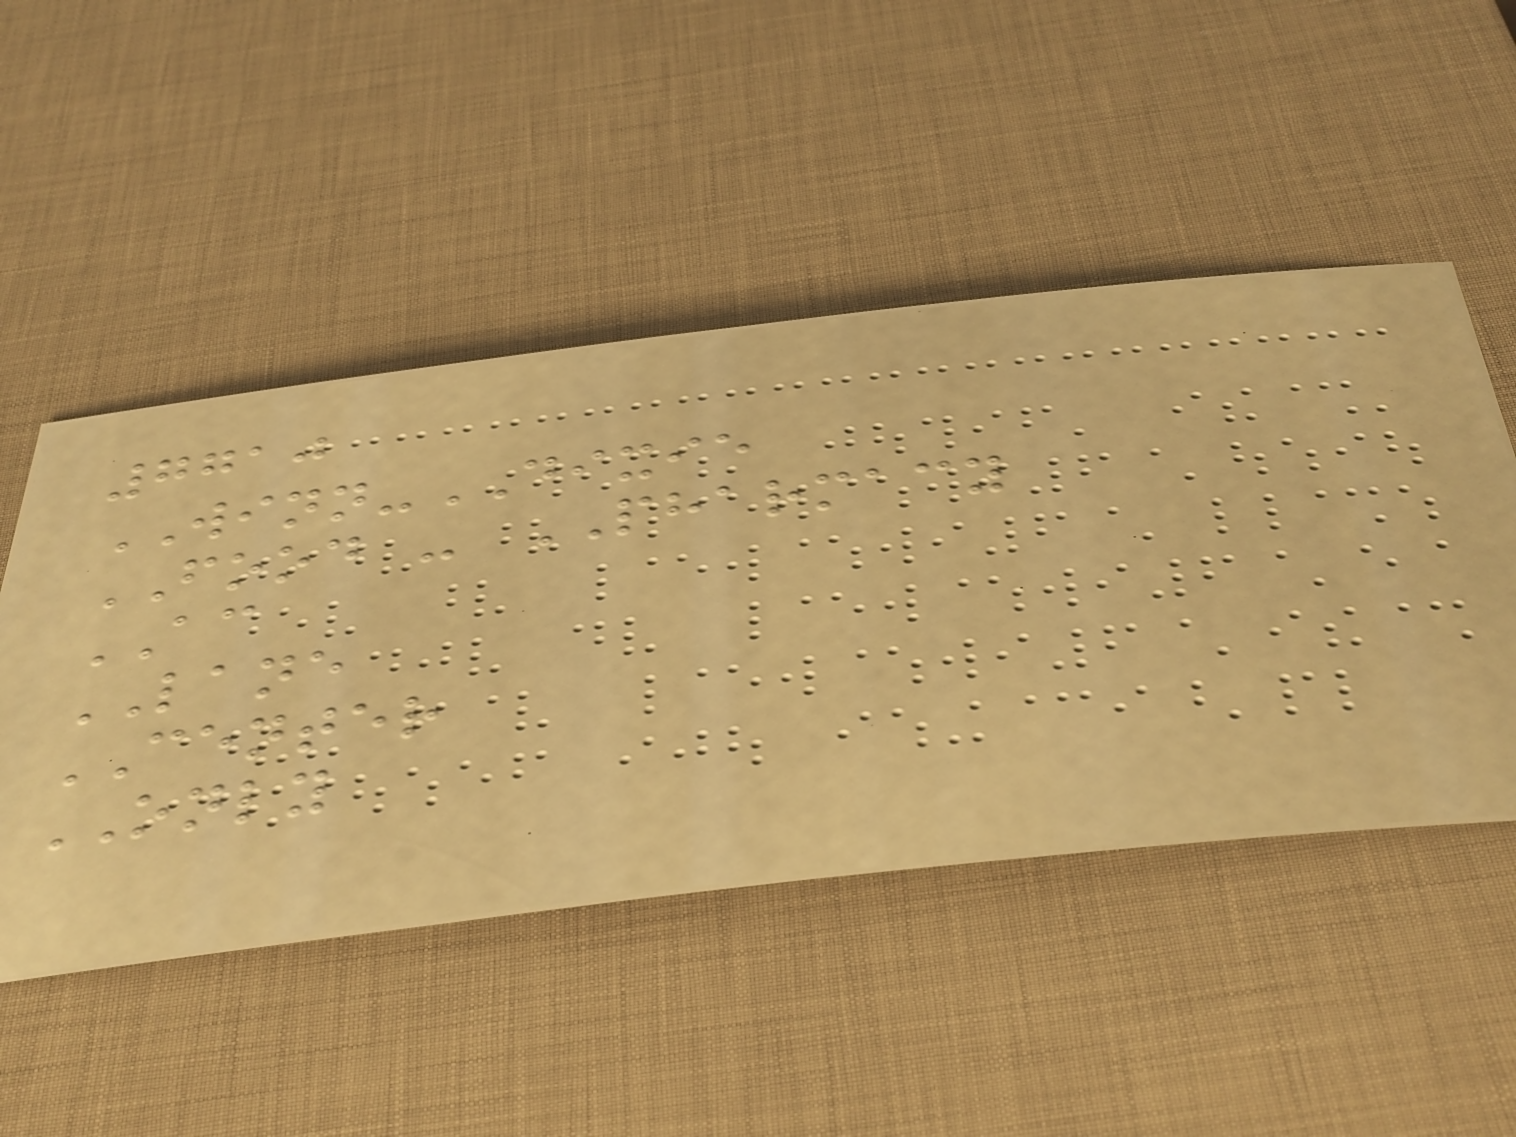7710
WINN-DIXIE
FOOD - PHARMACY
AC
LANE
CENTER
ONLY
